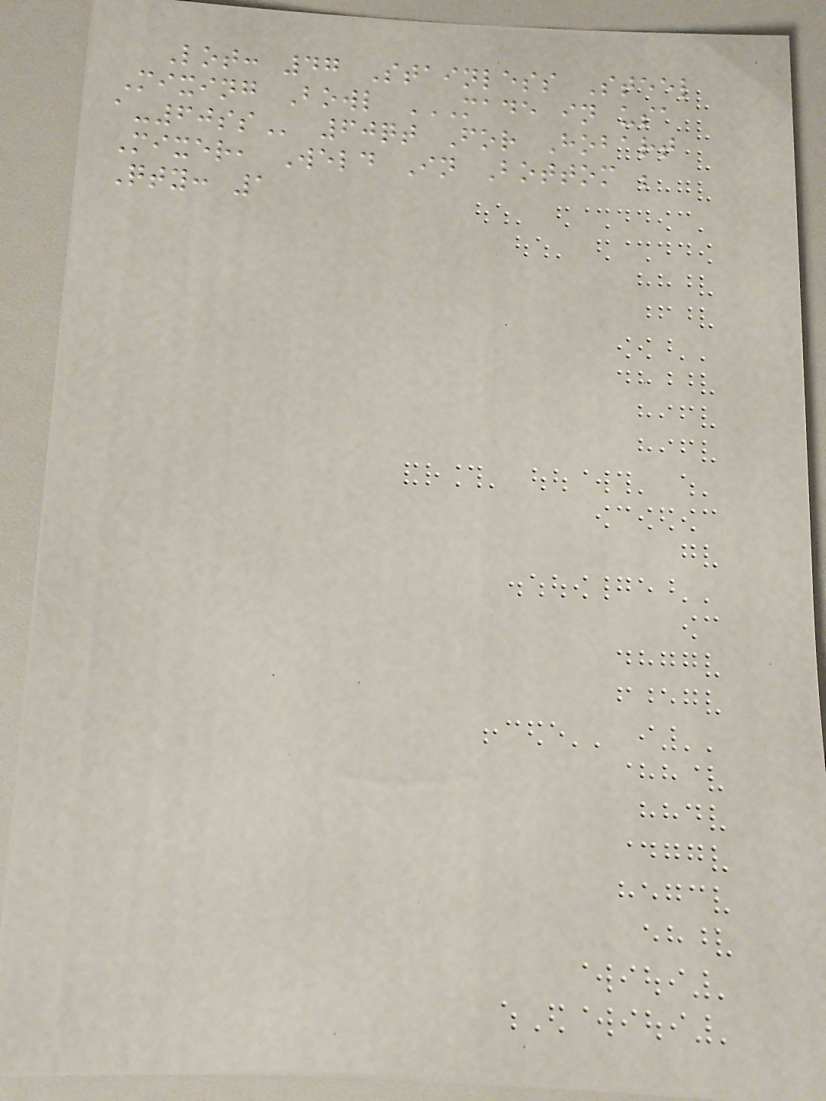Lot: 47 Stainless Steel
Mixing Bowl MADE IN USA
A-60SS 60qt For Hobart
Mixer, Weld In Bottom ;
Qty: 1
